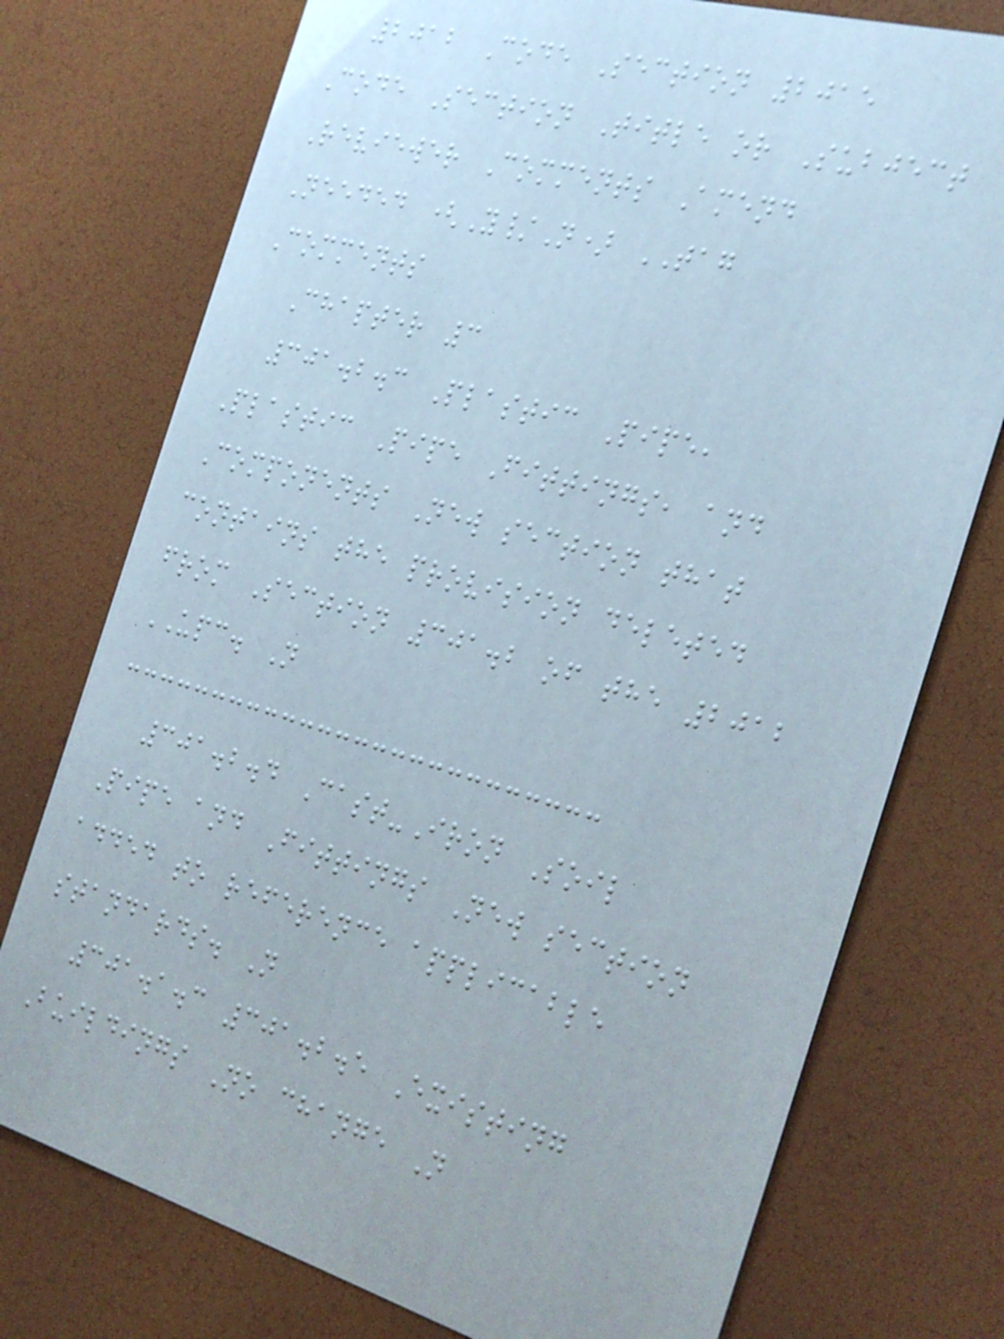2012 Code Section 2015
Code Section Title or Subject
Reviewer Comments Amend
Needed (Y/N) TAG
Comments
Chapter 3
301.2.3 Plastic Pipe,
Plastic Pipe Fittings, and
Components New section that
contains the provision deleted
from Section 301.2 of the 2012
UPC. N
301.2.4 Cast-Iron Soil
Pipe and Fittings New section
added to reference applicable
standards. N
301.1.3 301.2.5 Existing
Buildings No change N
